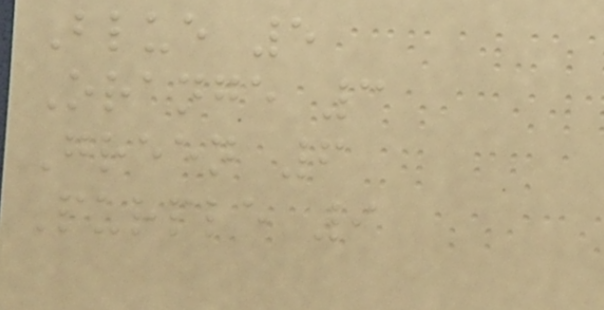Blue 5
Orange 3
Green 6
Purple 9
